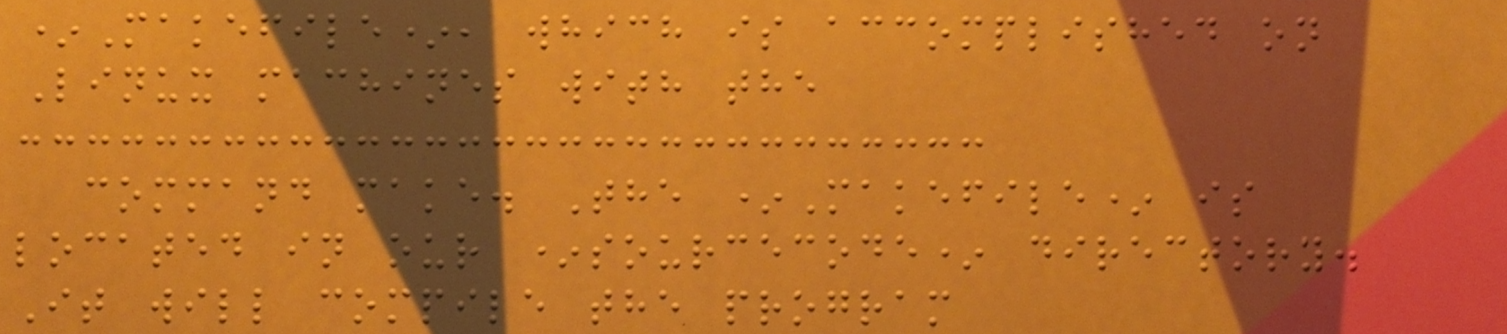*Makefile*, which is accomplished on
Linux machines with the
command make. The *Makefile* is
located in our *sourcecode* directory.
It will compile the program
